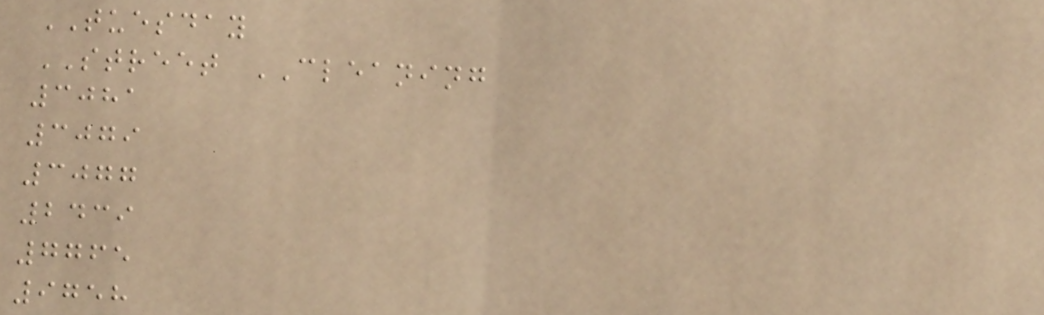TUESDAY
STREET CLEANING
3081
3079
3077
2439
7765
9758
